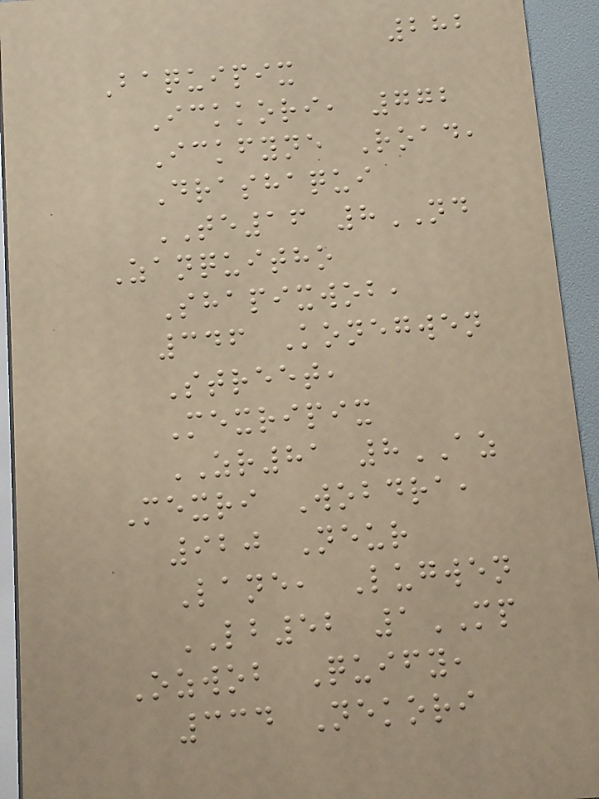282
Baquipix
Ickkori, 772
Ickfyne Road,
Drashaqui
TE16 8ND
Zanquitho
Shapixwob,
346 Konegwen
Street,
Mexripix
ZR81 8AZ
Mexri Wobdra,
920 Neur
Lane, Lugwen
LB52 1MP
Ozwob Quify,
334 Nekori
